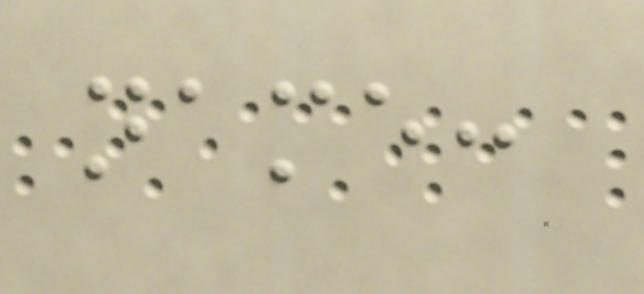name:
